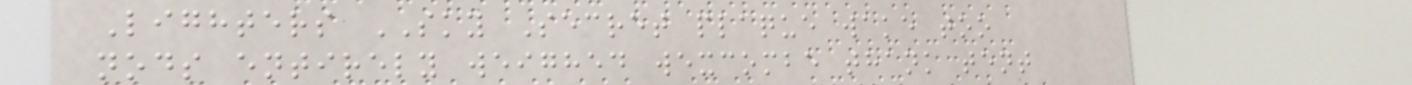Lighters SKY Secret plaque wake too
nods entirely weighed wexcombe thank tent
